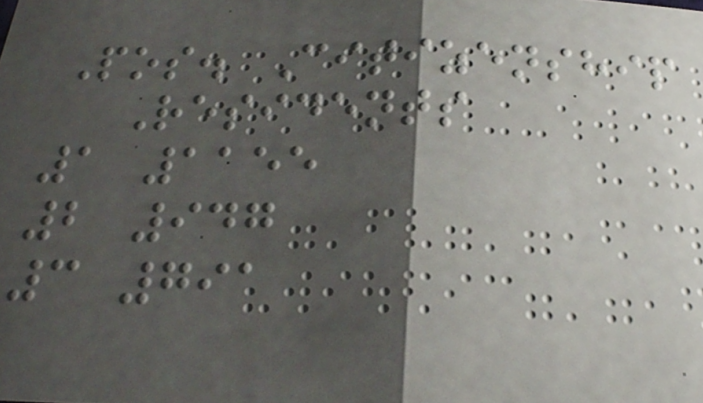Pos. Citizenship
Residents
1 1155
2 947
3 791
